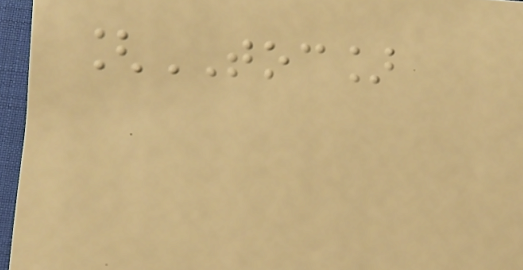[TOC]
